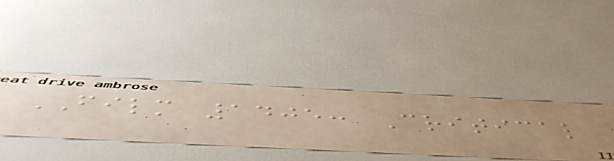FILM 1405: Critical
